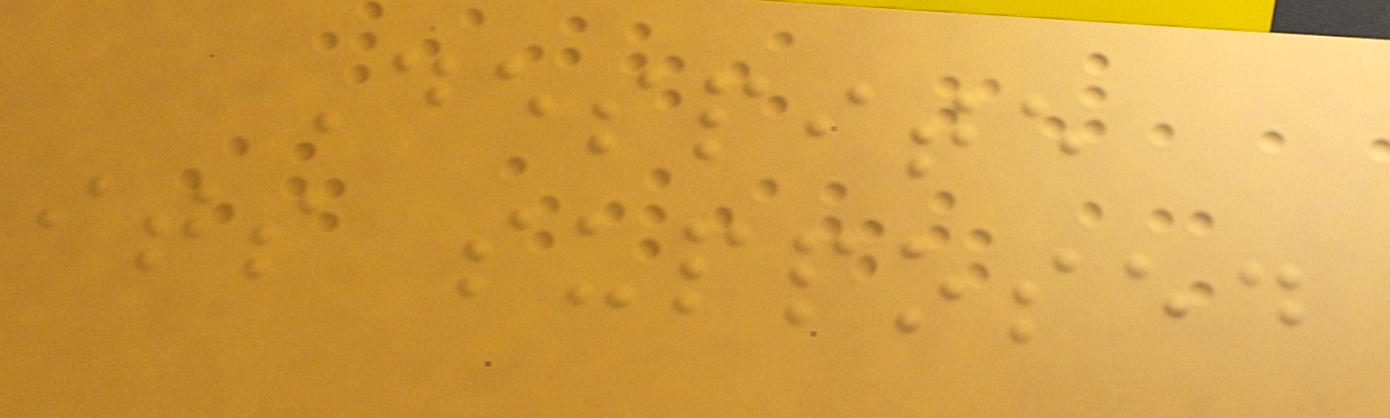Despite
its supposed
